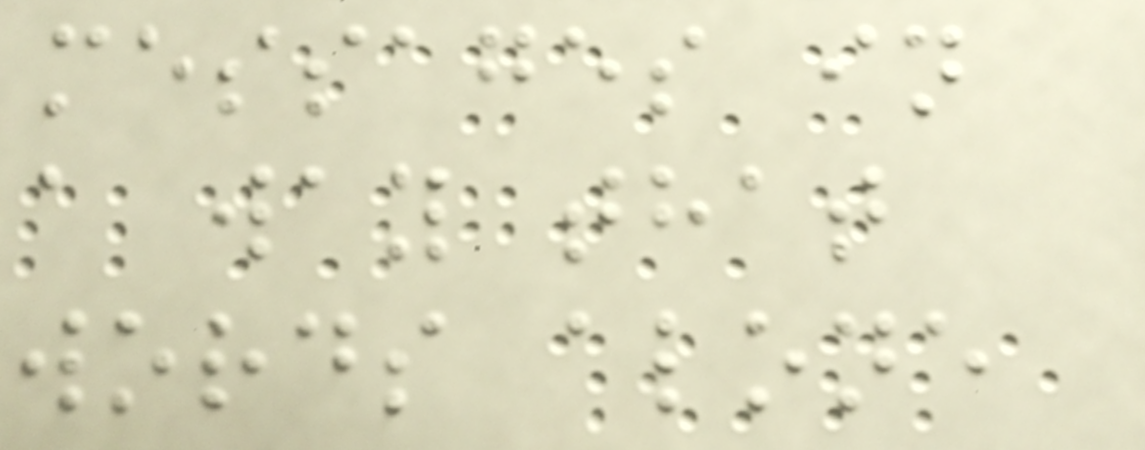messages in
a way that
words alone
